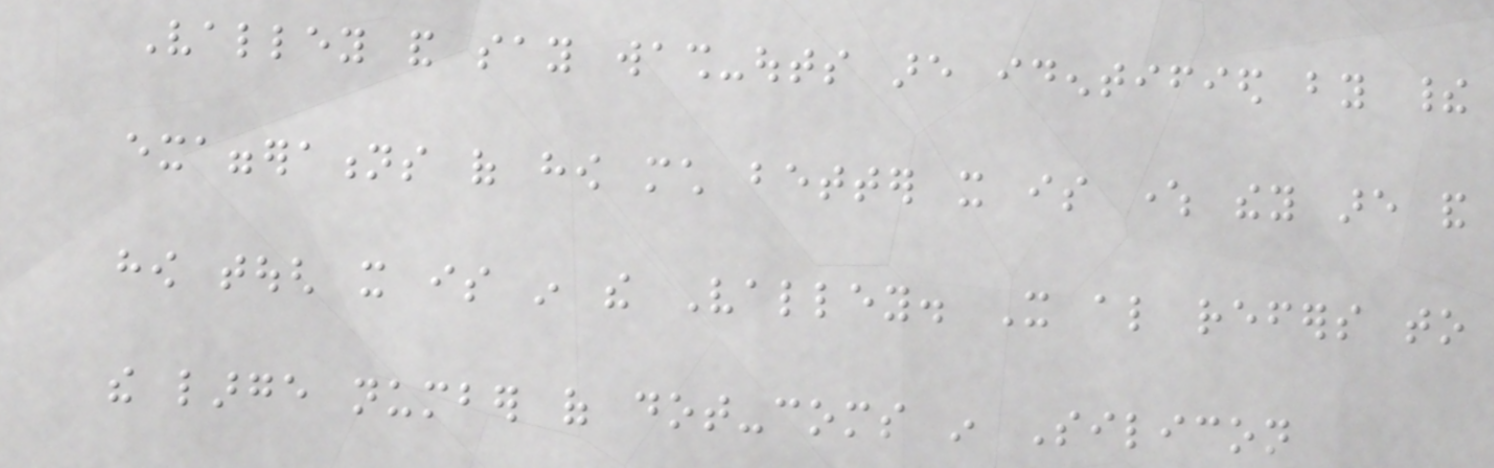Valley and say wash-outs are identified by their
exaggerations of how much better it is where they are and
how tough it is in the Valley. It also refers to
the large number of dot-coms in Silicon
